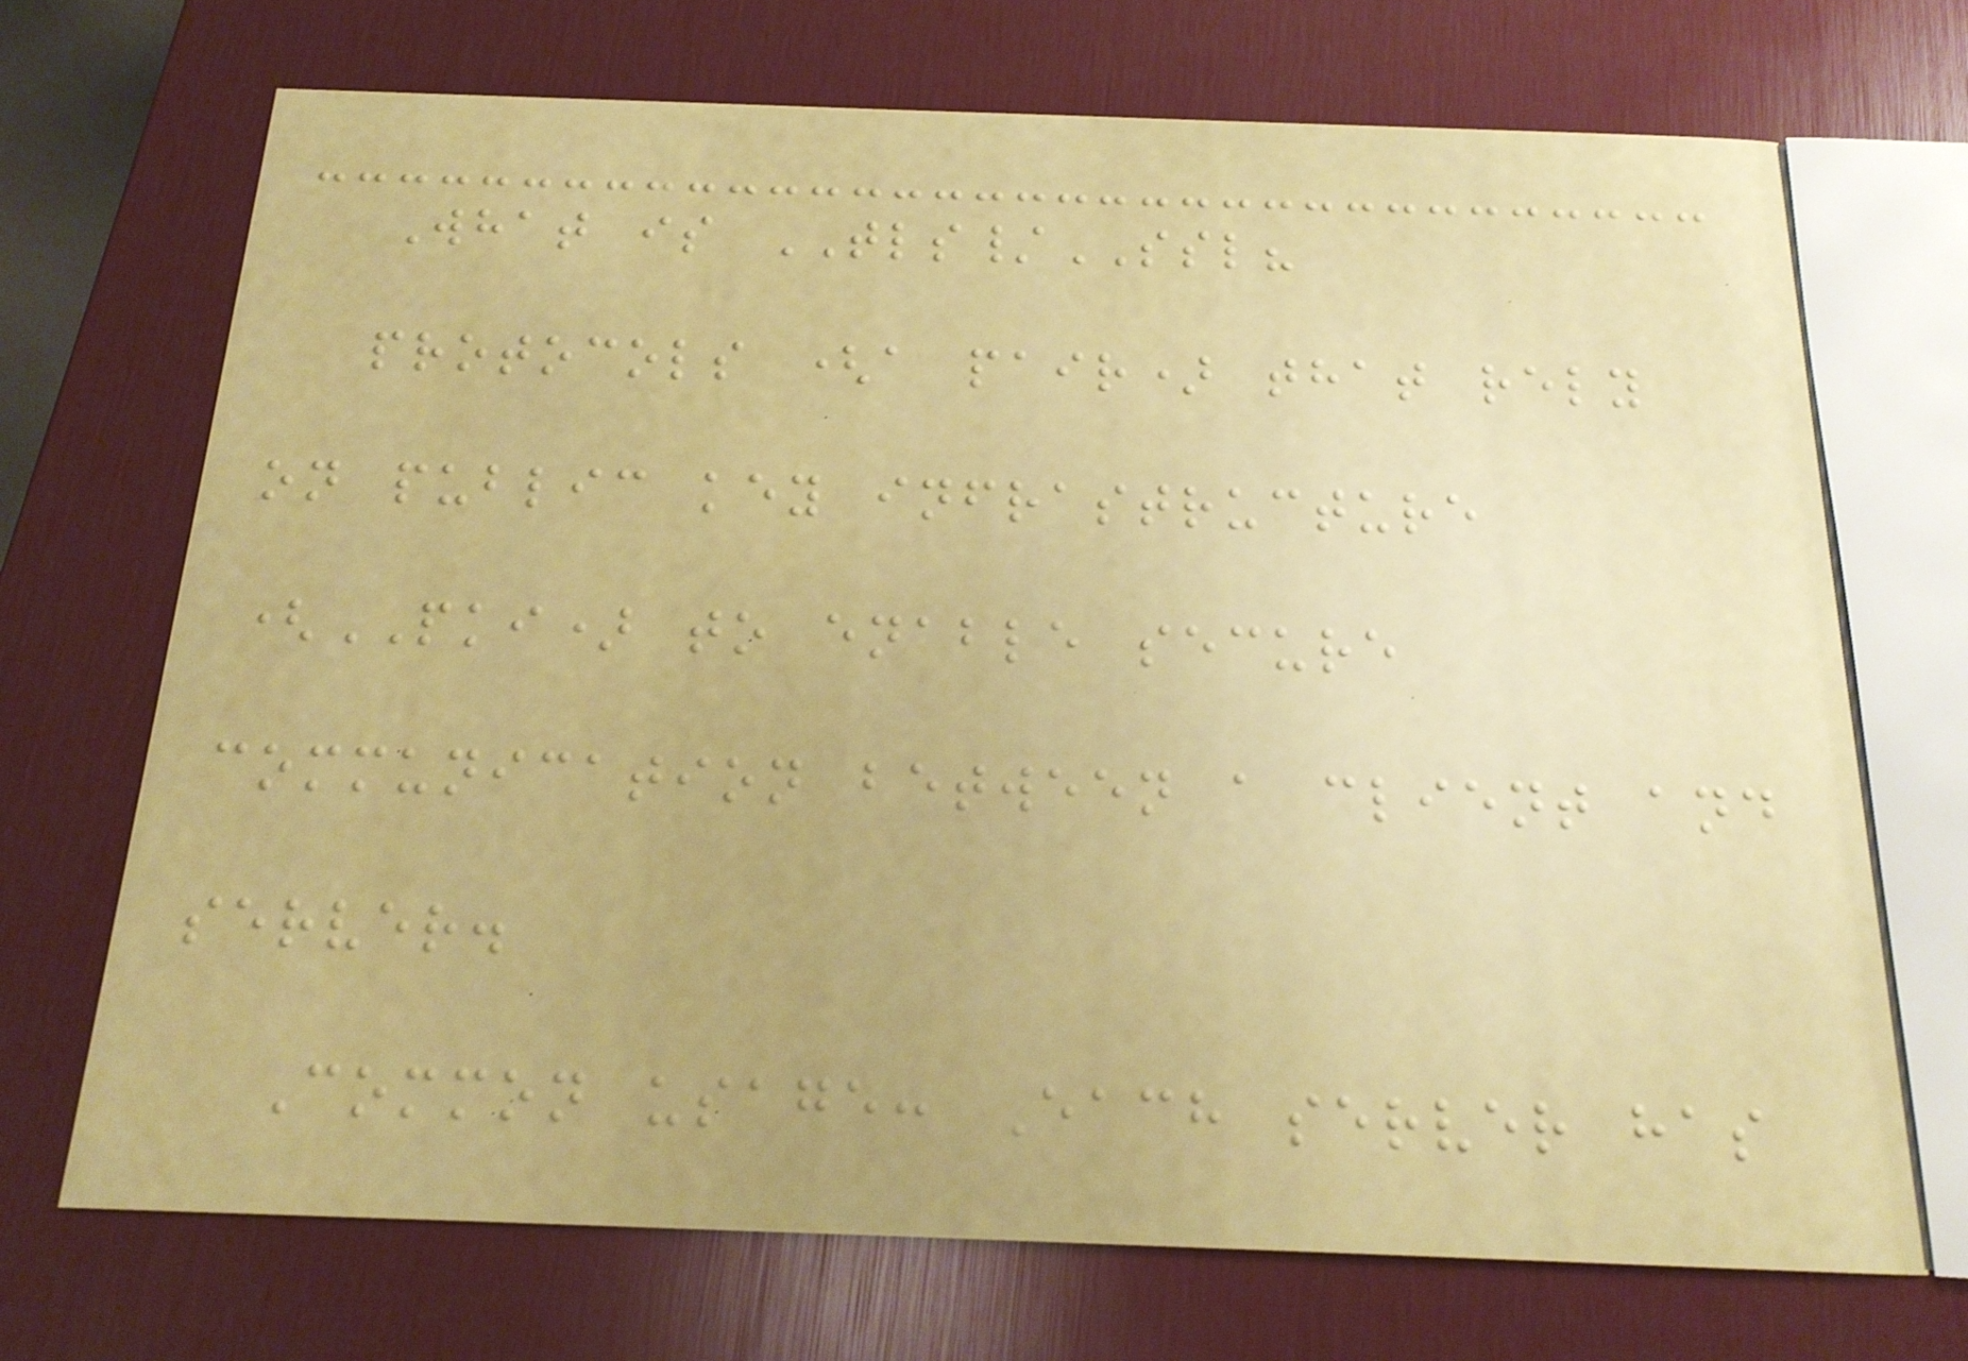What is TLS/SSL?
protocols (a pair) that rely
on public key infrastructure
(PKI) to enable secure
communication between a client and
server.
Common usage: Each server has
